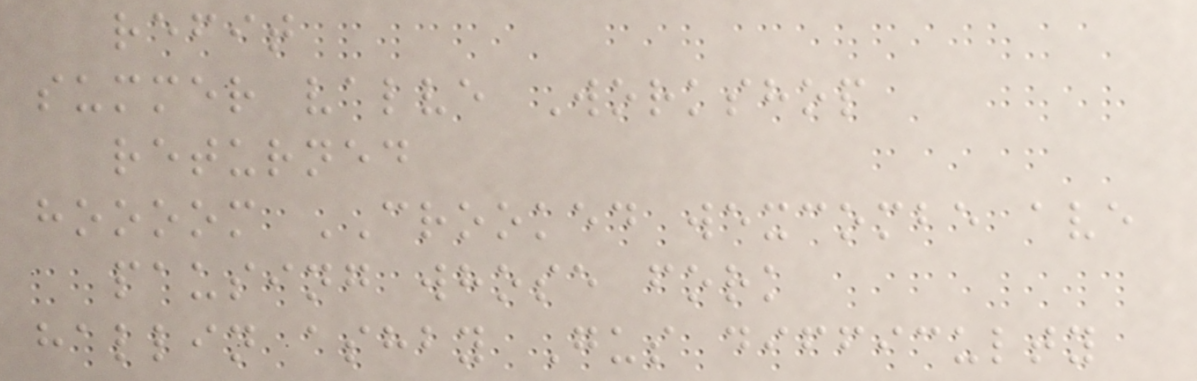refit
summer valve Workshop
returned
hoooom CROOKED wexcombe ave
pausing whose fork
hallin ashby Gus difficulty
